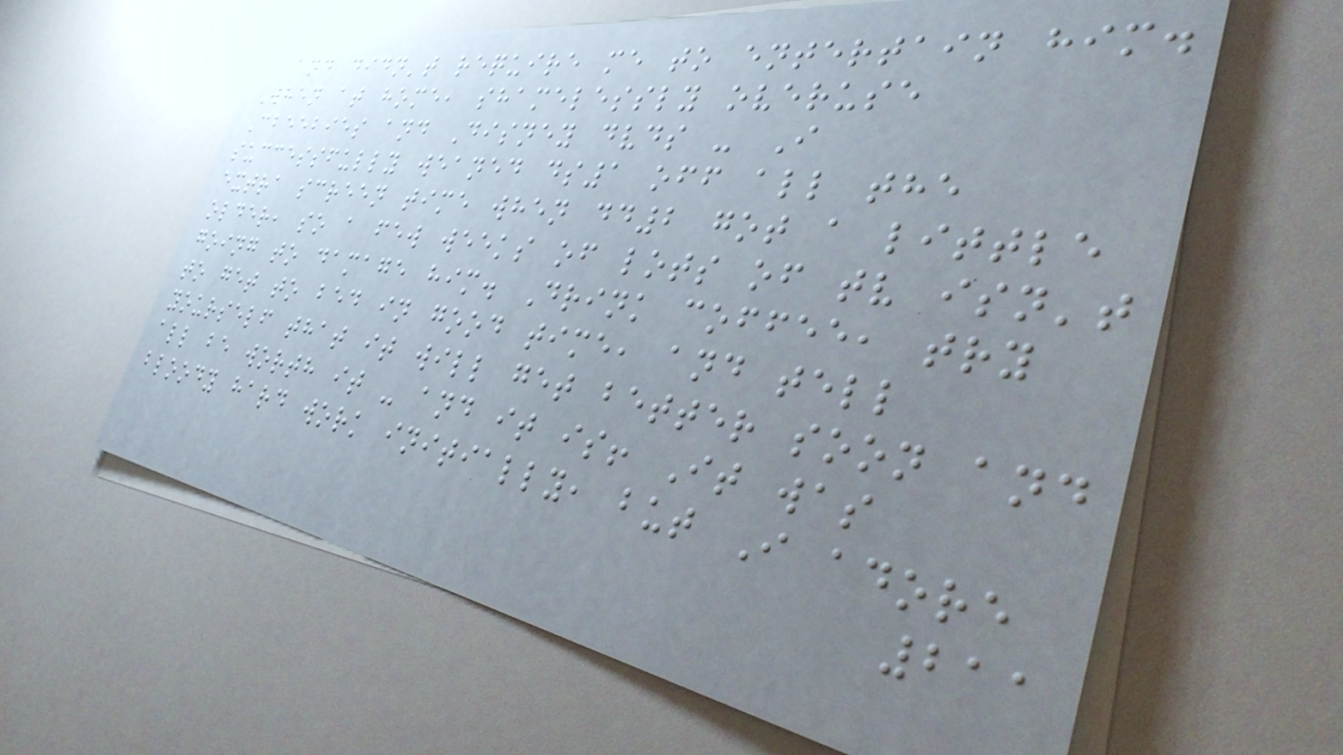and didn't require me to entertain him.
When at home, shamelessly overuse
Cbeebies and Disney dvds - I
successfully weaned ds1 off all the
extra screen time when dd2 got a little
older, so a few weeks of lots of tv isn't
going to damage him. Drink coffee, try
to get to bed in good time, and tell
yourself that it will get better soon and
all be worth it - and it is! It was
bloody hard work initially, but I adore
211
